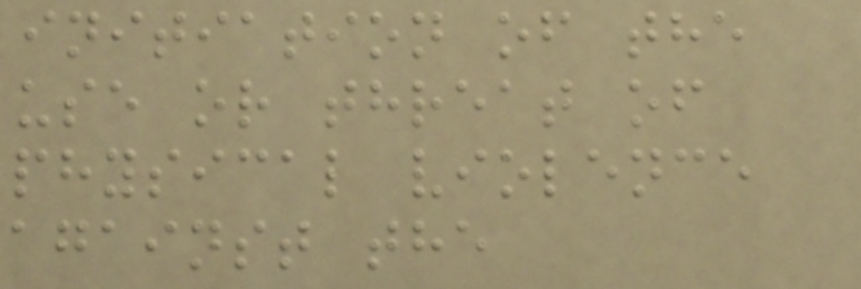initiation of the
use or threat of
physical violence
against the
